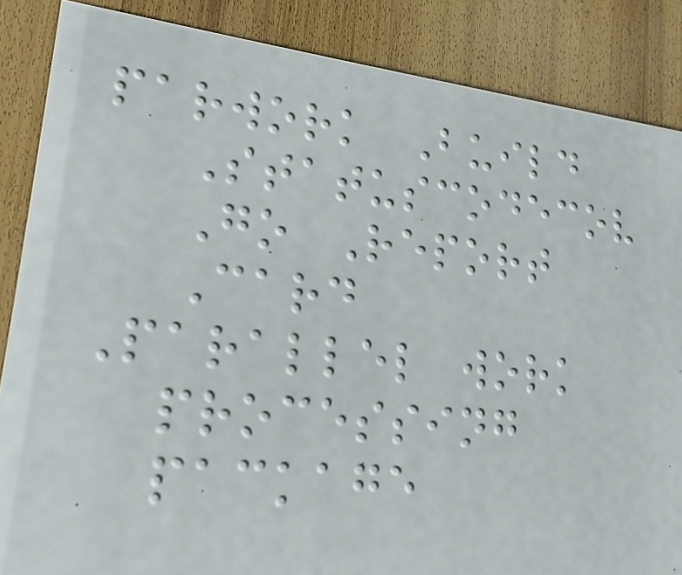parwork Build
Statuscodecov
Go Report
Card
Parallel work
processing
package
